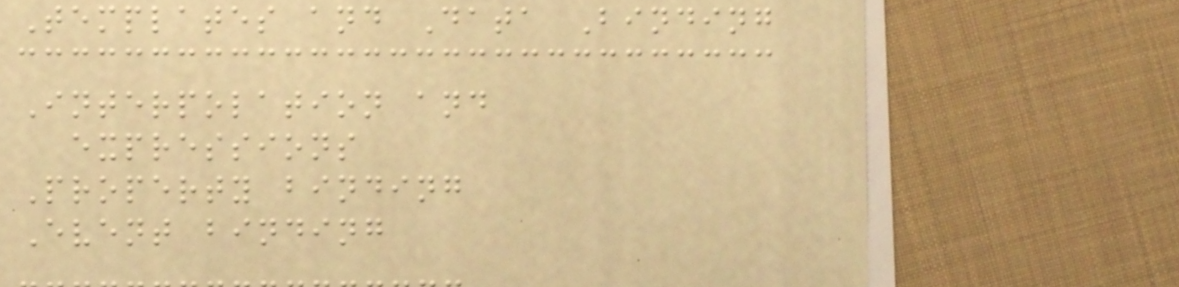Templates and Data Binding
Interpolation and
expressions
Property binding
Event binding
